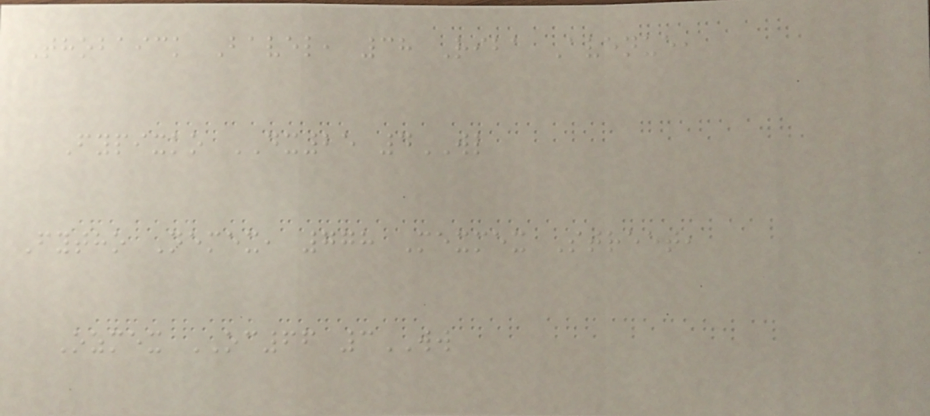Thobaick Bavel, 38 Riba Avenue,
Fypixko DX25 4WL
Fytho Nemex, 778 Mexmex Street,
Ozmex OC66 3WW
